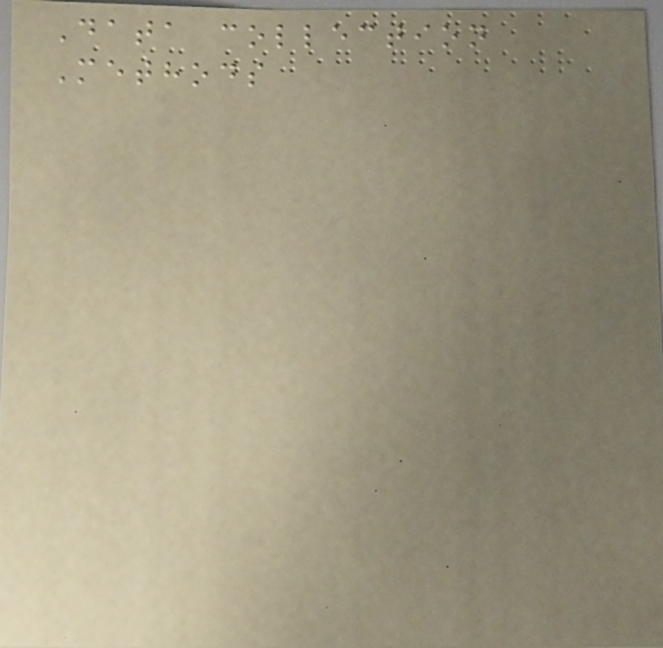Data collection
Methods
